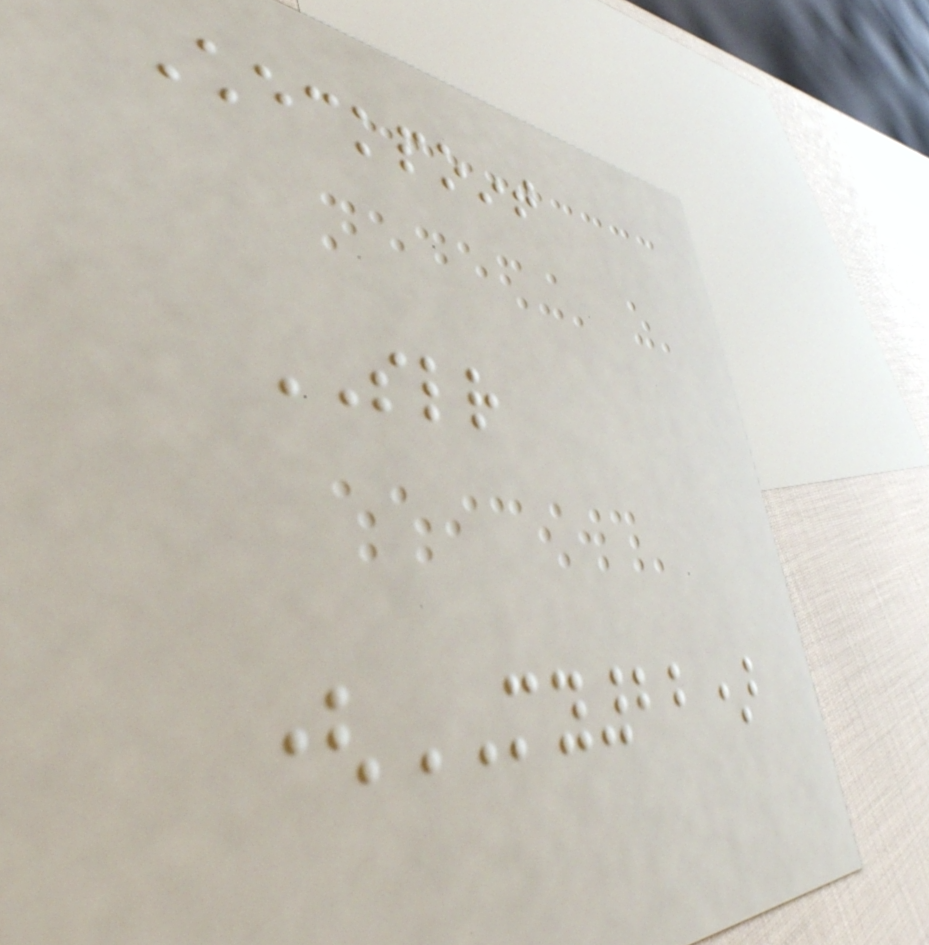Checkpoint
SLR
(MY22)
